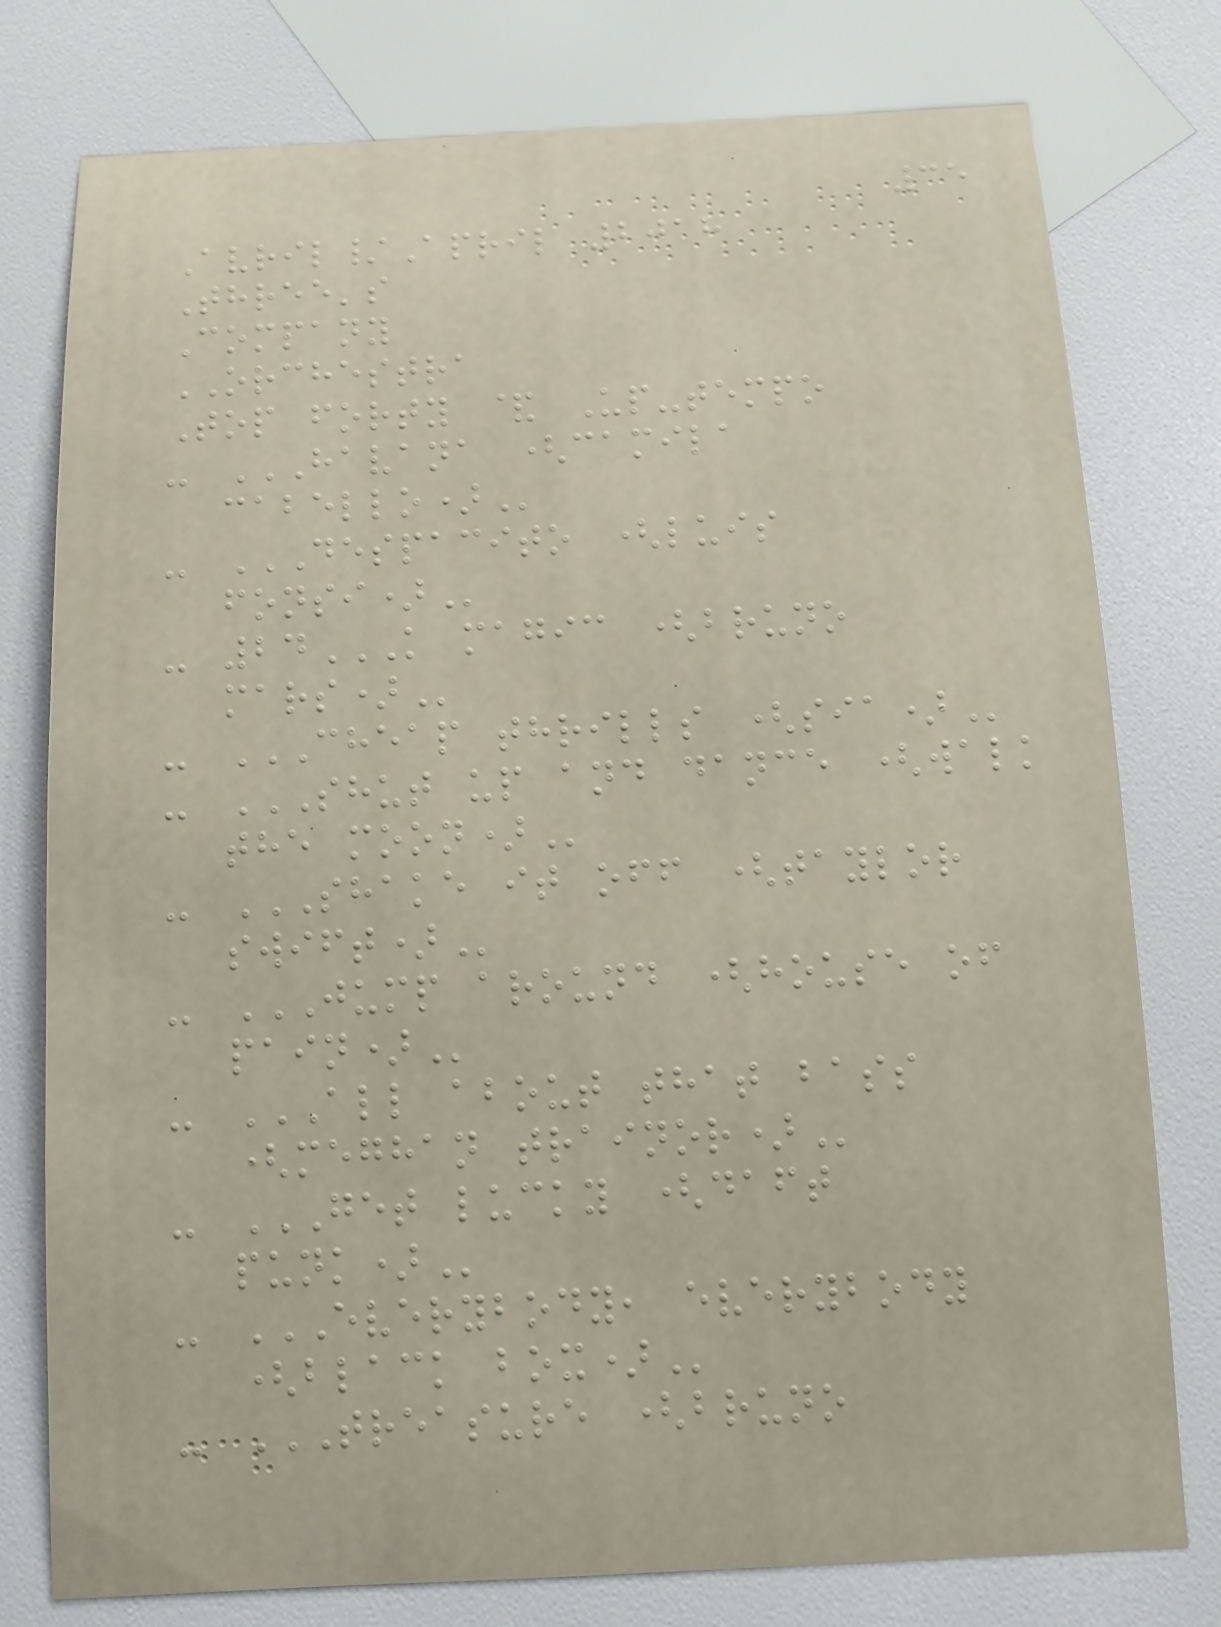35
Avril/April 2018
Three's
Company
ORCHESTRA
Top forty & Up-tempo
- HAVANA (CAMILA
CABELLO)
- DESPACITO (LUIS
FONSI)
- 24K MAGIC (BRUNO
MARS)
- CHEAP THRILLS (SIA)
- SHUT UP AND DANCE (WALK
THE MOON)
- SHAKE IT OFF (TAYLOR
SWIFT)
- JUMP AROUND (HOUSE OF
PAIN)
- ALL ABOUT THAT BASS
(MEGHAN TRAINOR)
- GET LUCKY (DAFT
PUNK)
- EVERYBODY, EVERYBODY
(BLACK BOX)
- TREASURE (BRUNO
